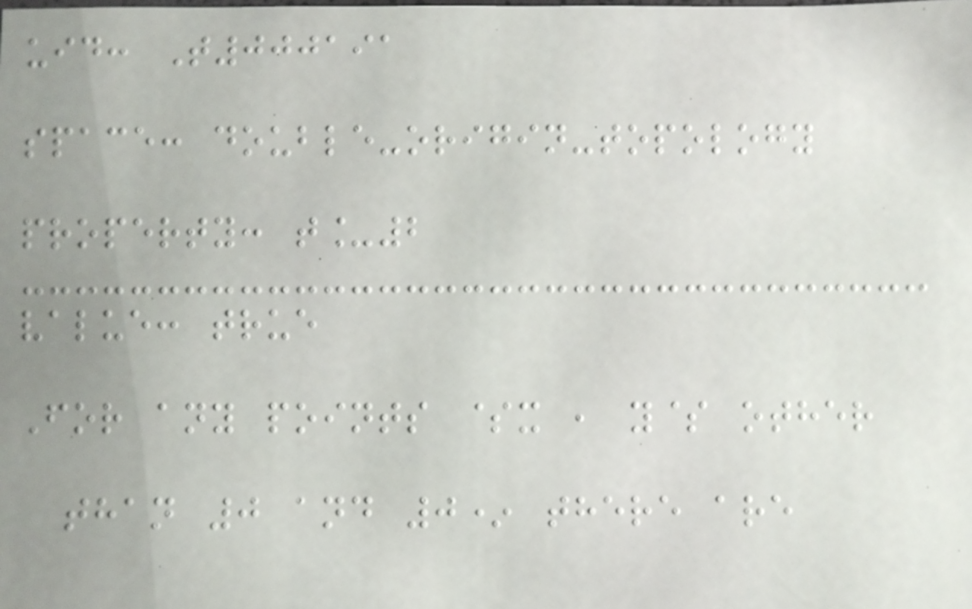uid: T000191
space: double-origin-topology
property: t_2
value: true
For any points $x , y$ other
than 0 and 0* there are
